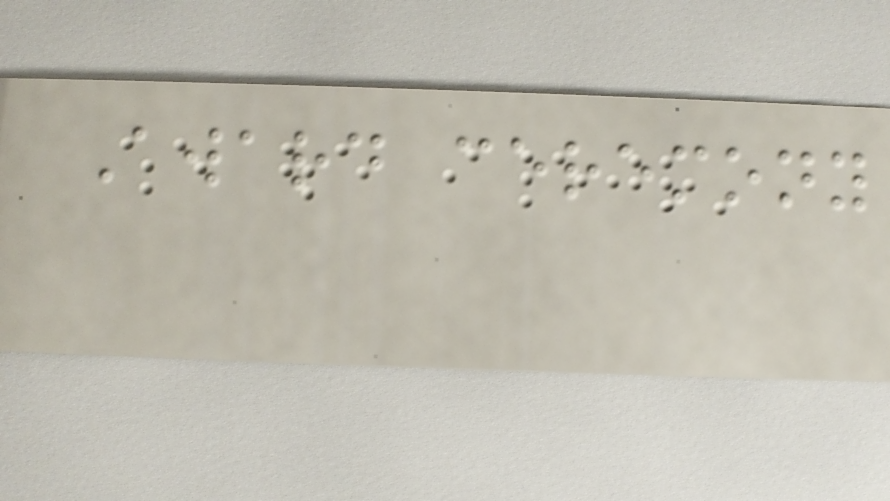Award ceremony
